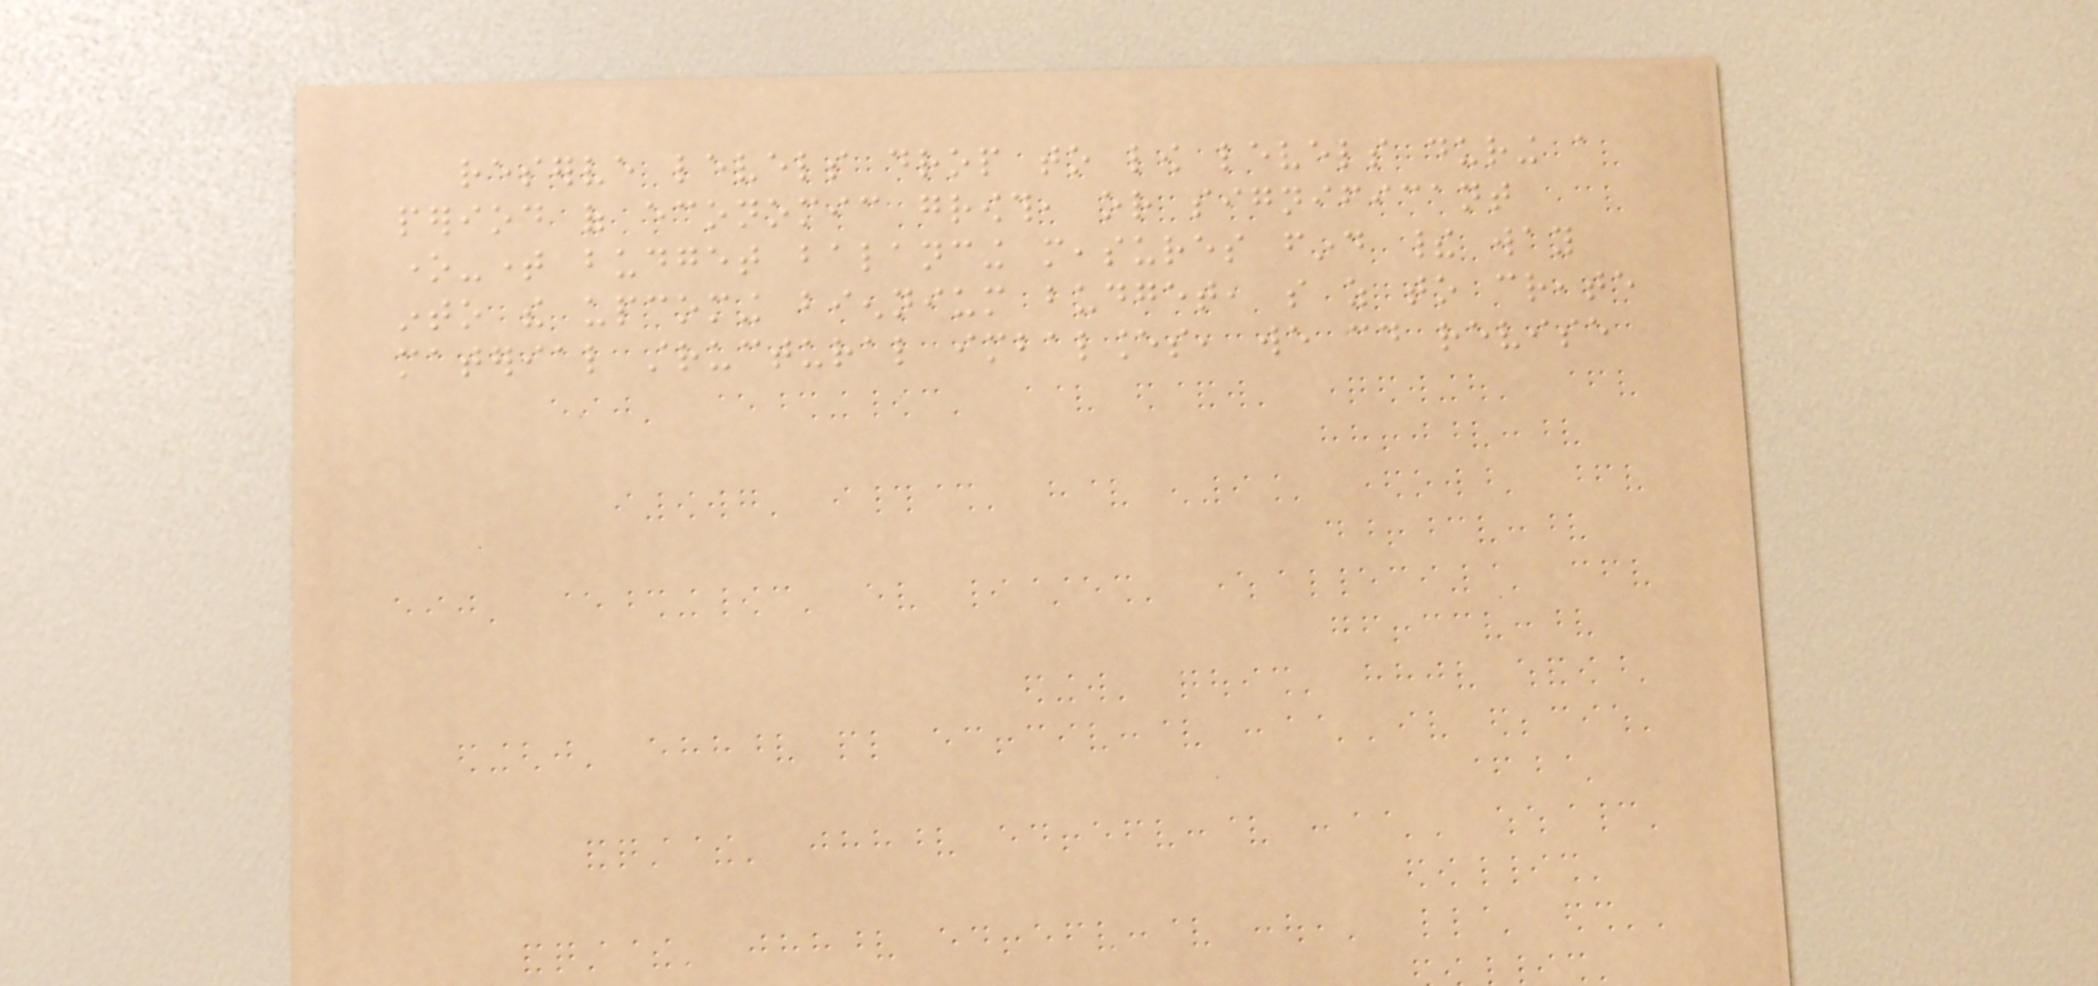reserve levels drop to low levels during a
period of economic growth, or significant
one-time budget balancing measures find their way
into the upcoming biennium budget, so as to create
material structural imbalances, we could revise
